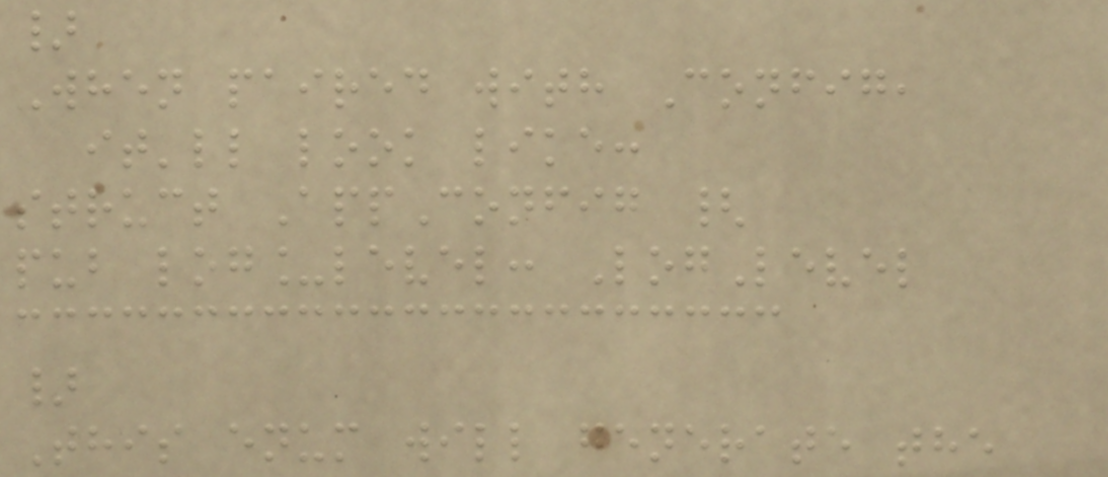}
When paired with Config,
it'll look like:
struct AppConfig {
pub log_level: LogLevel
}
This enum will generate the
